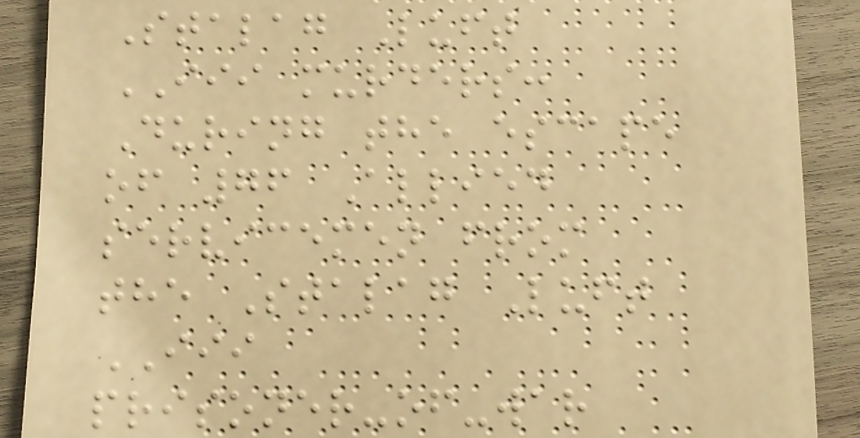Stalag Luft
III murders:
During the escape
of 76 Allied
servicemen from
the Stalag Luft
III
prisoner-of-war
